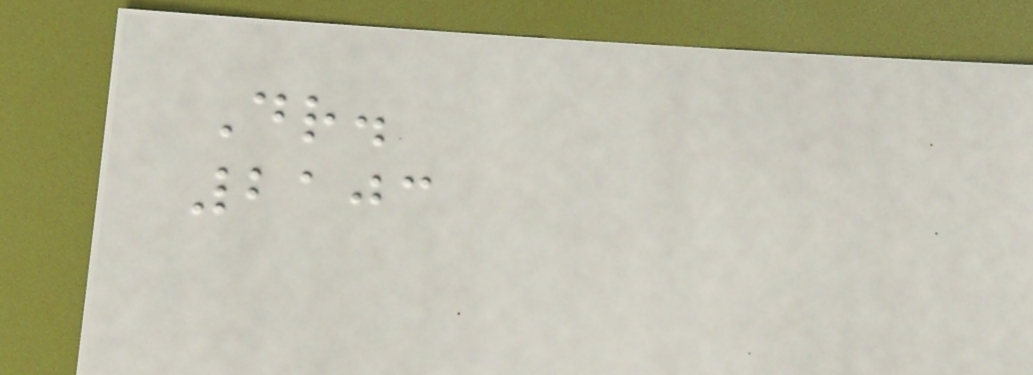Dr.
2103
